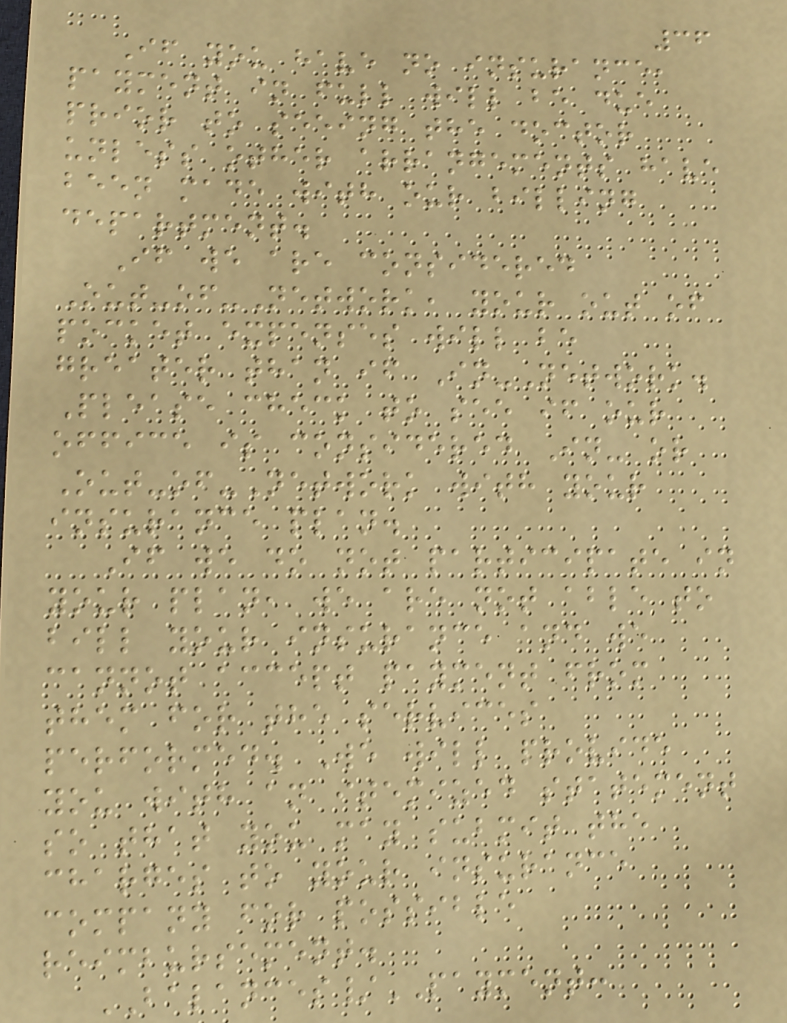36
If you have no insurance,
payment in full will be due
prior to seeing the doctor
unless other arrangements have
been made with our billing
department.
If we are considered
Out-of-Network, your out of
pocket expenses will be
greater than if In-Network.
Please check to see if our
office is considered In- or
Out-of-Network with your
insurance plan.
If we do not participate in
your plan, we are not able to
bill your insurance and we
cannot accept payment from
them for the services
performed. We will provide
you with an itemized statement
so that you may submit the
charges to your insurance
company for possible
reimbursement.
BALANCES/PAYMENT:
